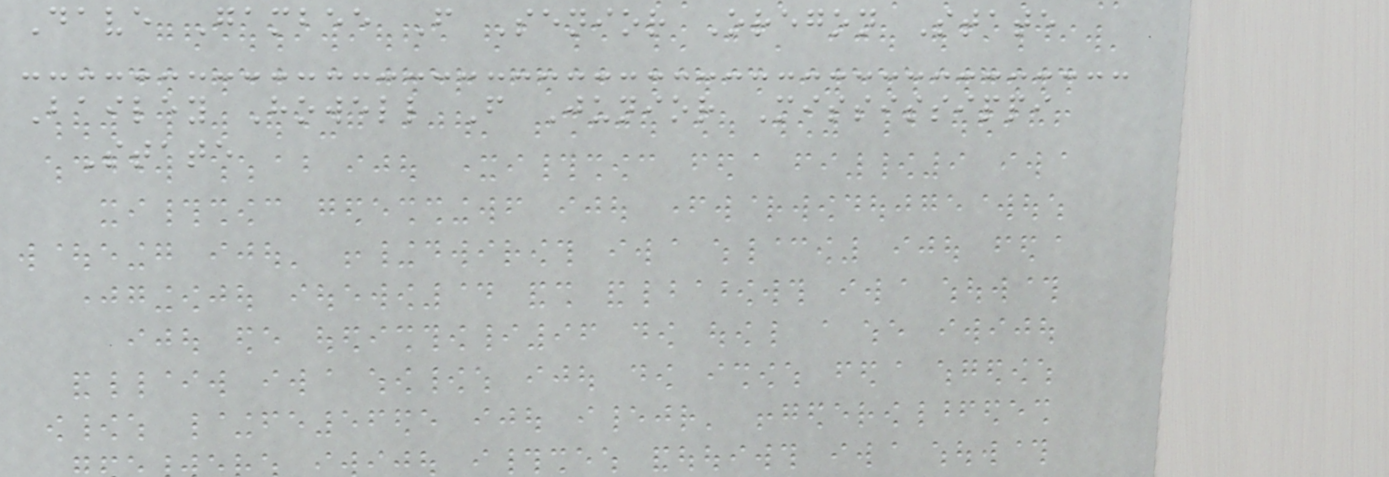Dave Gambee F Senior Oregon State
Bailey Howell F Junior Mississippi
State
